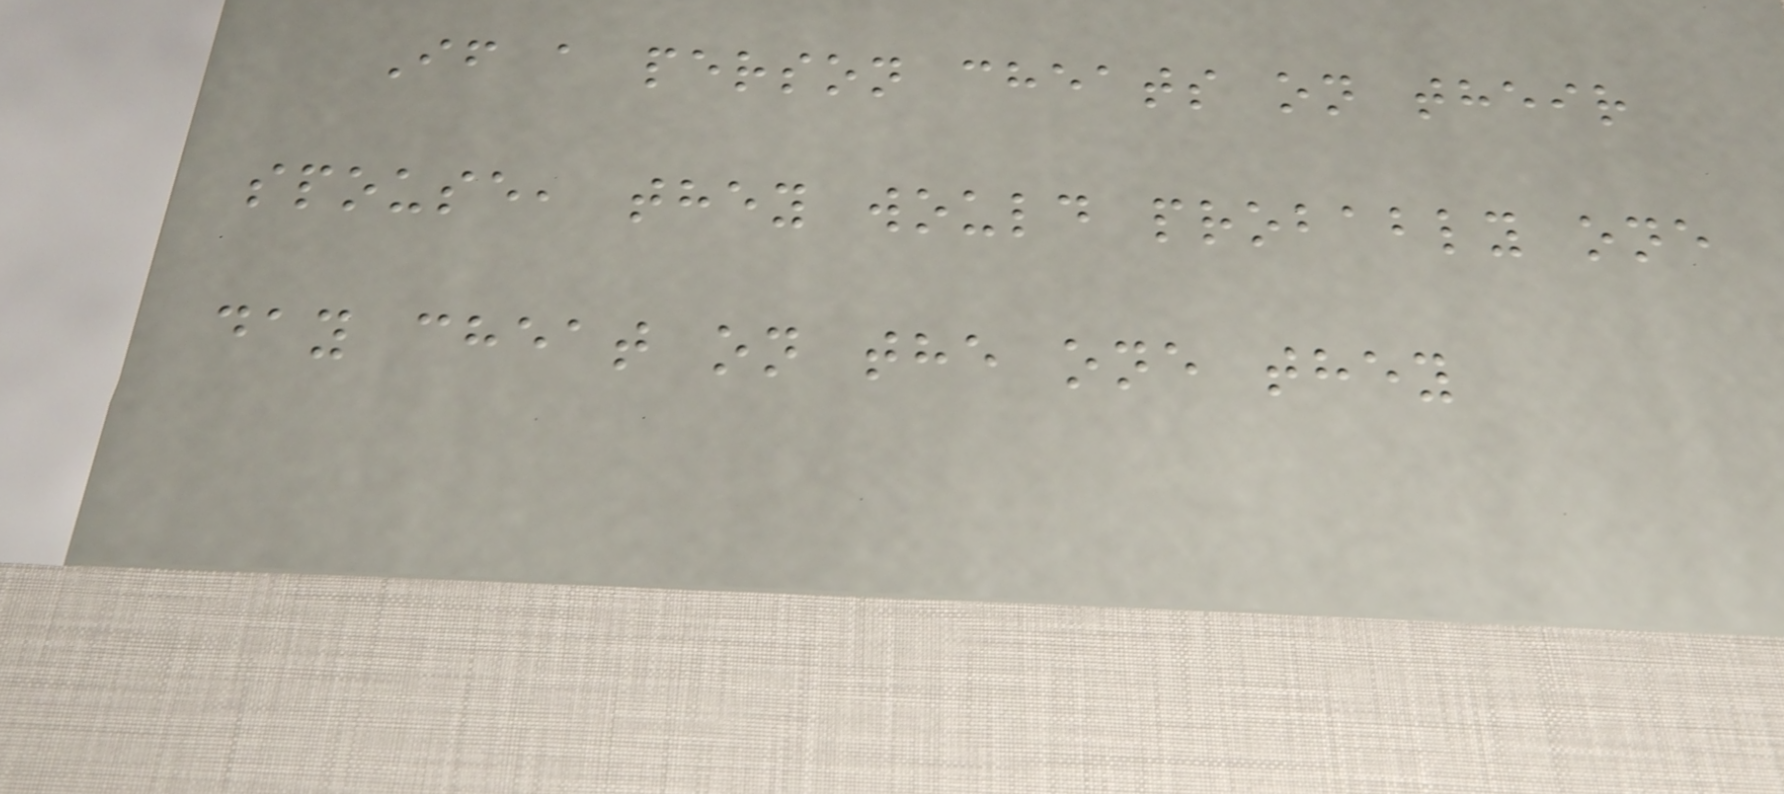If a person cheats on their
spouse, they would probably one
day cheat on the one they
